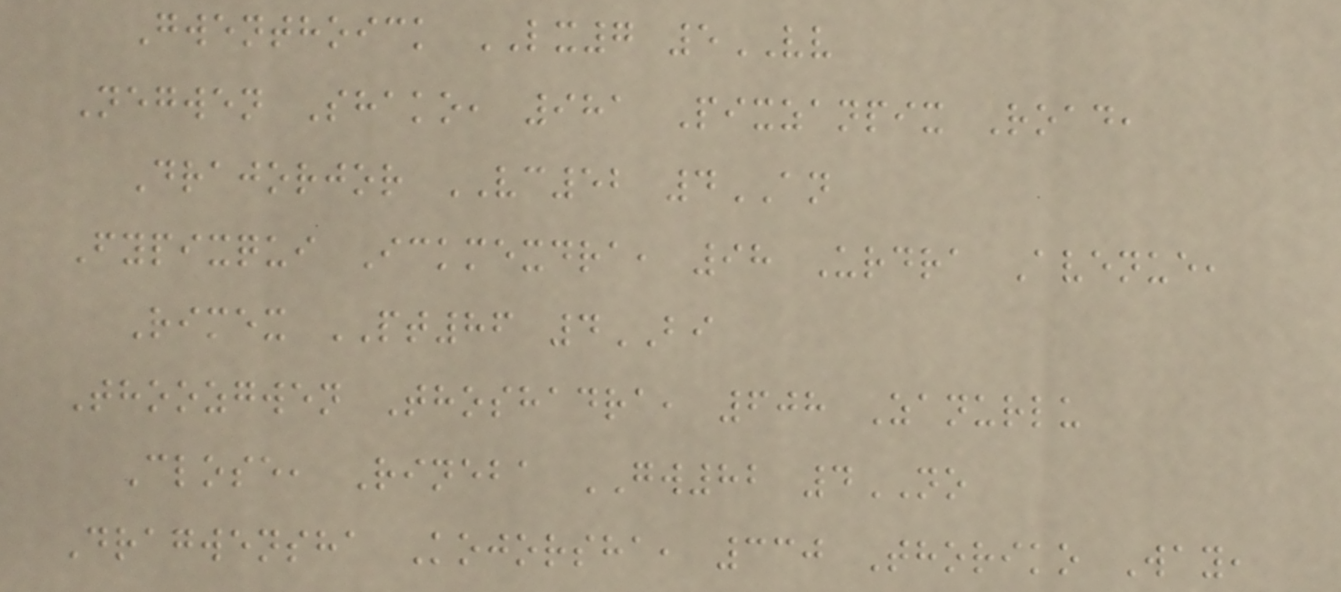Gwenthoick LX7 5VV
Negwen Shako, 981 Pixzanpix Road,
Drajorjor VC52 4AN
Fypixqui Ickmexdra, 98 Urdra Avenue,
Rimex PT86 4BI
Thoozgwen Thoshadra, 608 Zanurlu
Close, Rineba GW82 4NO
Dragwensha Kojorsha, 330 Thoriko Way,
